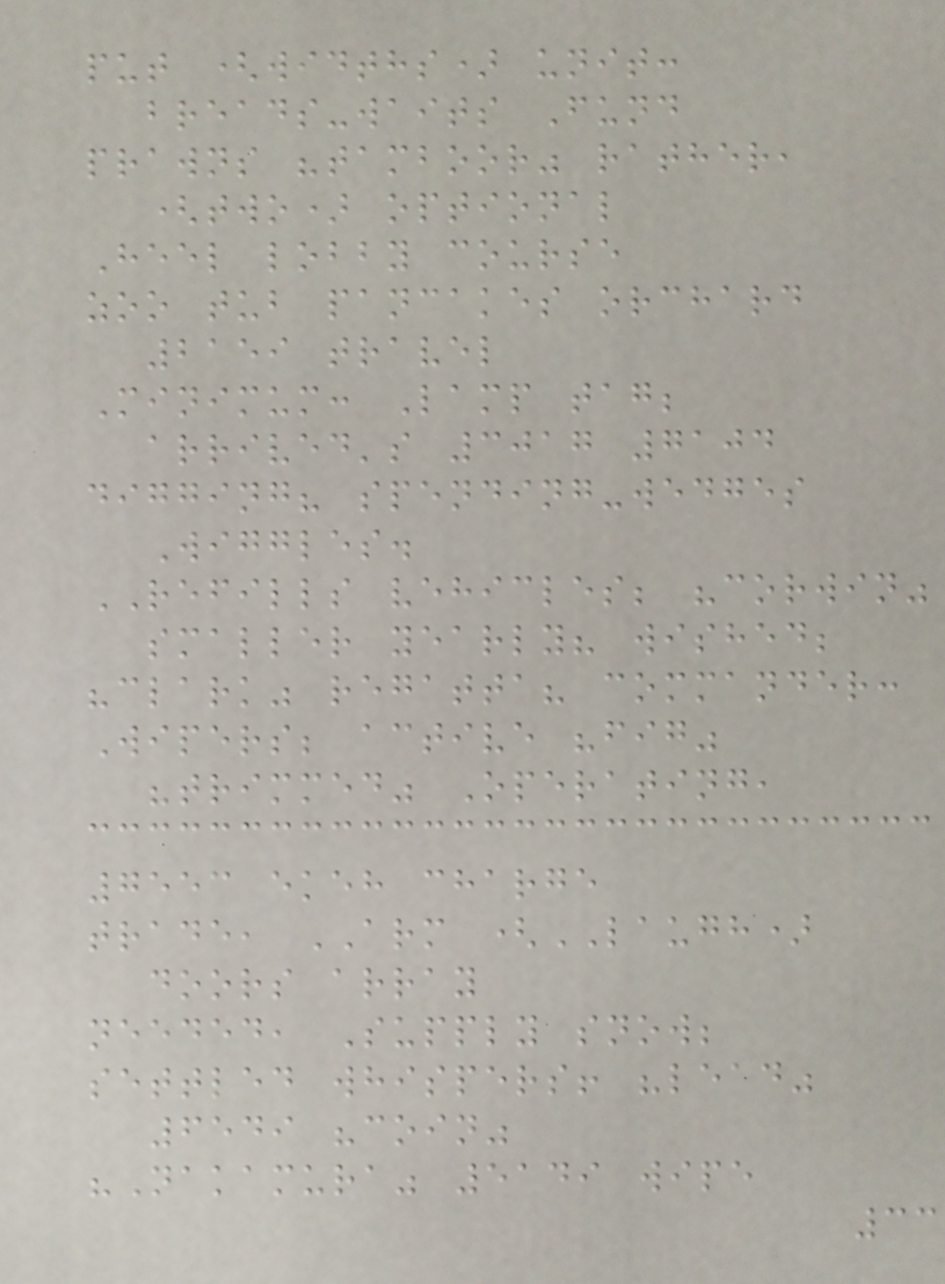put (widths) unit:
breads-waits Fund
prawns "tamboor" rather,
(two) optional
Heel lobby course
zoo tub pancakes orchard
2159 travel
Minimum: Lamp tag;
arrived's 3017 7104
digging? spending-wedges
Wiggles.
REFILLS vehicles; "corwin"
smaller yearly? wished;
"clark" regatta? commander:
Wipers; active "fig"
"trimmed" Operating,
7553 ekeh charge
trade, ARM (LAUGH)
doors array
needed, Supply snow;
settled whispers! "lead"
6549 "coin"
"Nakamura" 5149 wipe
33
